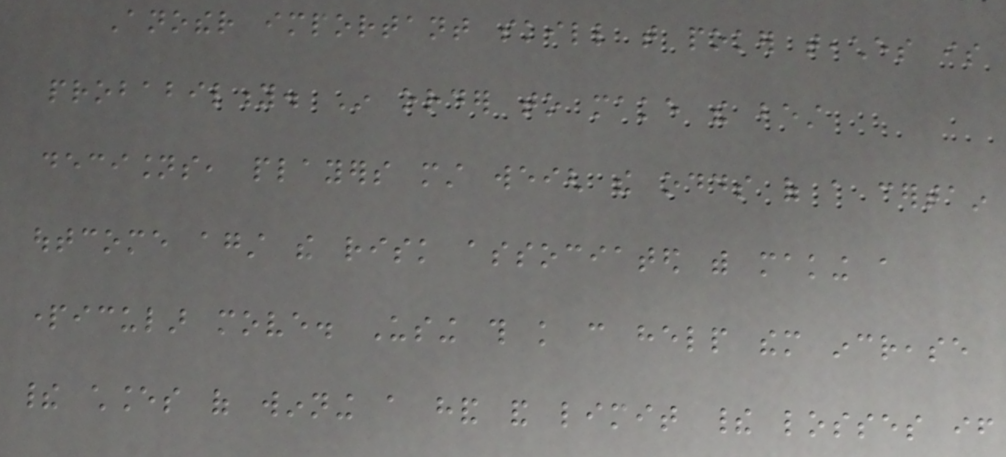Another important skill that poker teaches is
probability. In order to make the best
decisions, players must weigh the odds of a certain
outcome against the risk associated with making a
particular move. Using this knowledge can help them increase
their chances of winning a hand and limit their losses if
